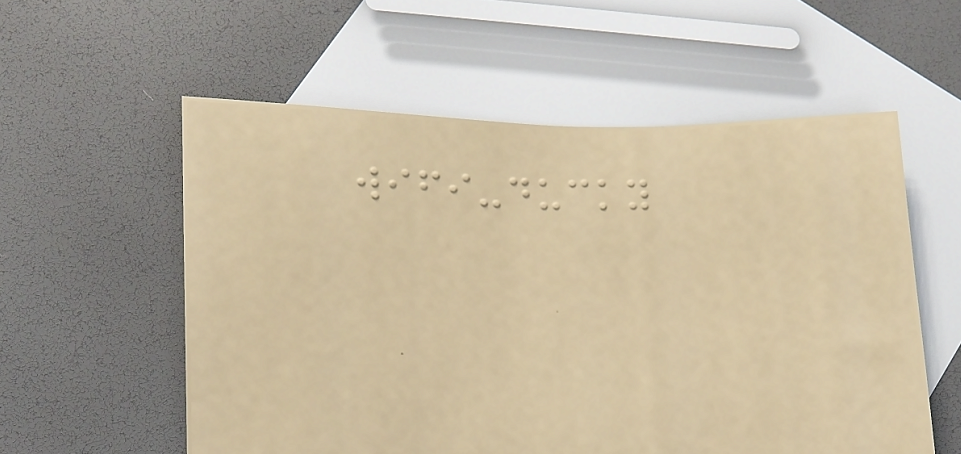wifi-ducky
